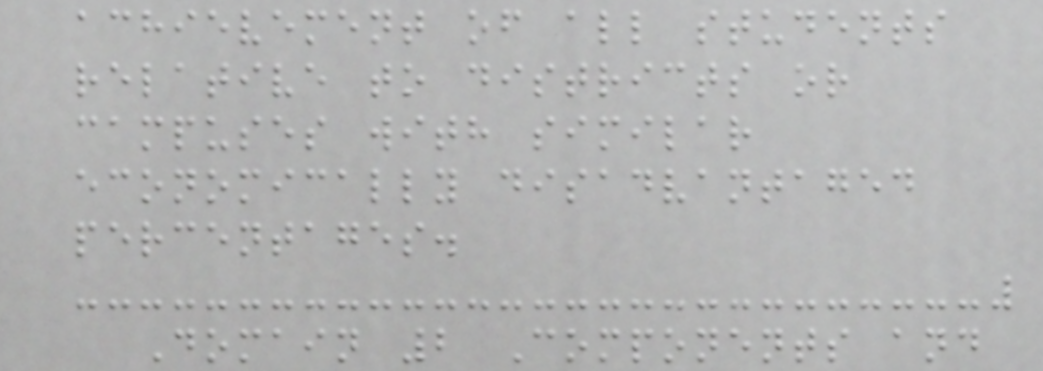achievement of all students
relative to districts or
campuses with similar
economically disadvantaged
percentages.
Domain 2 Components and
